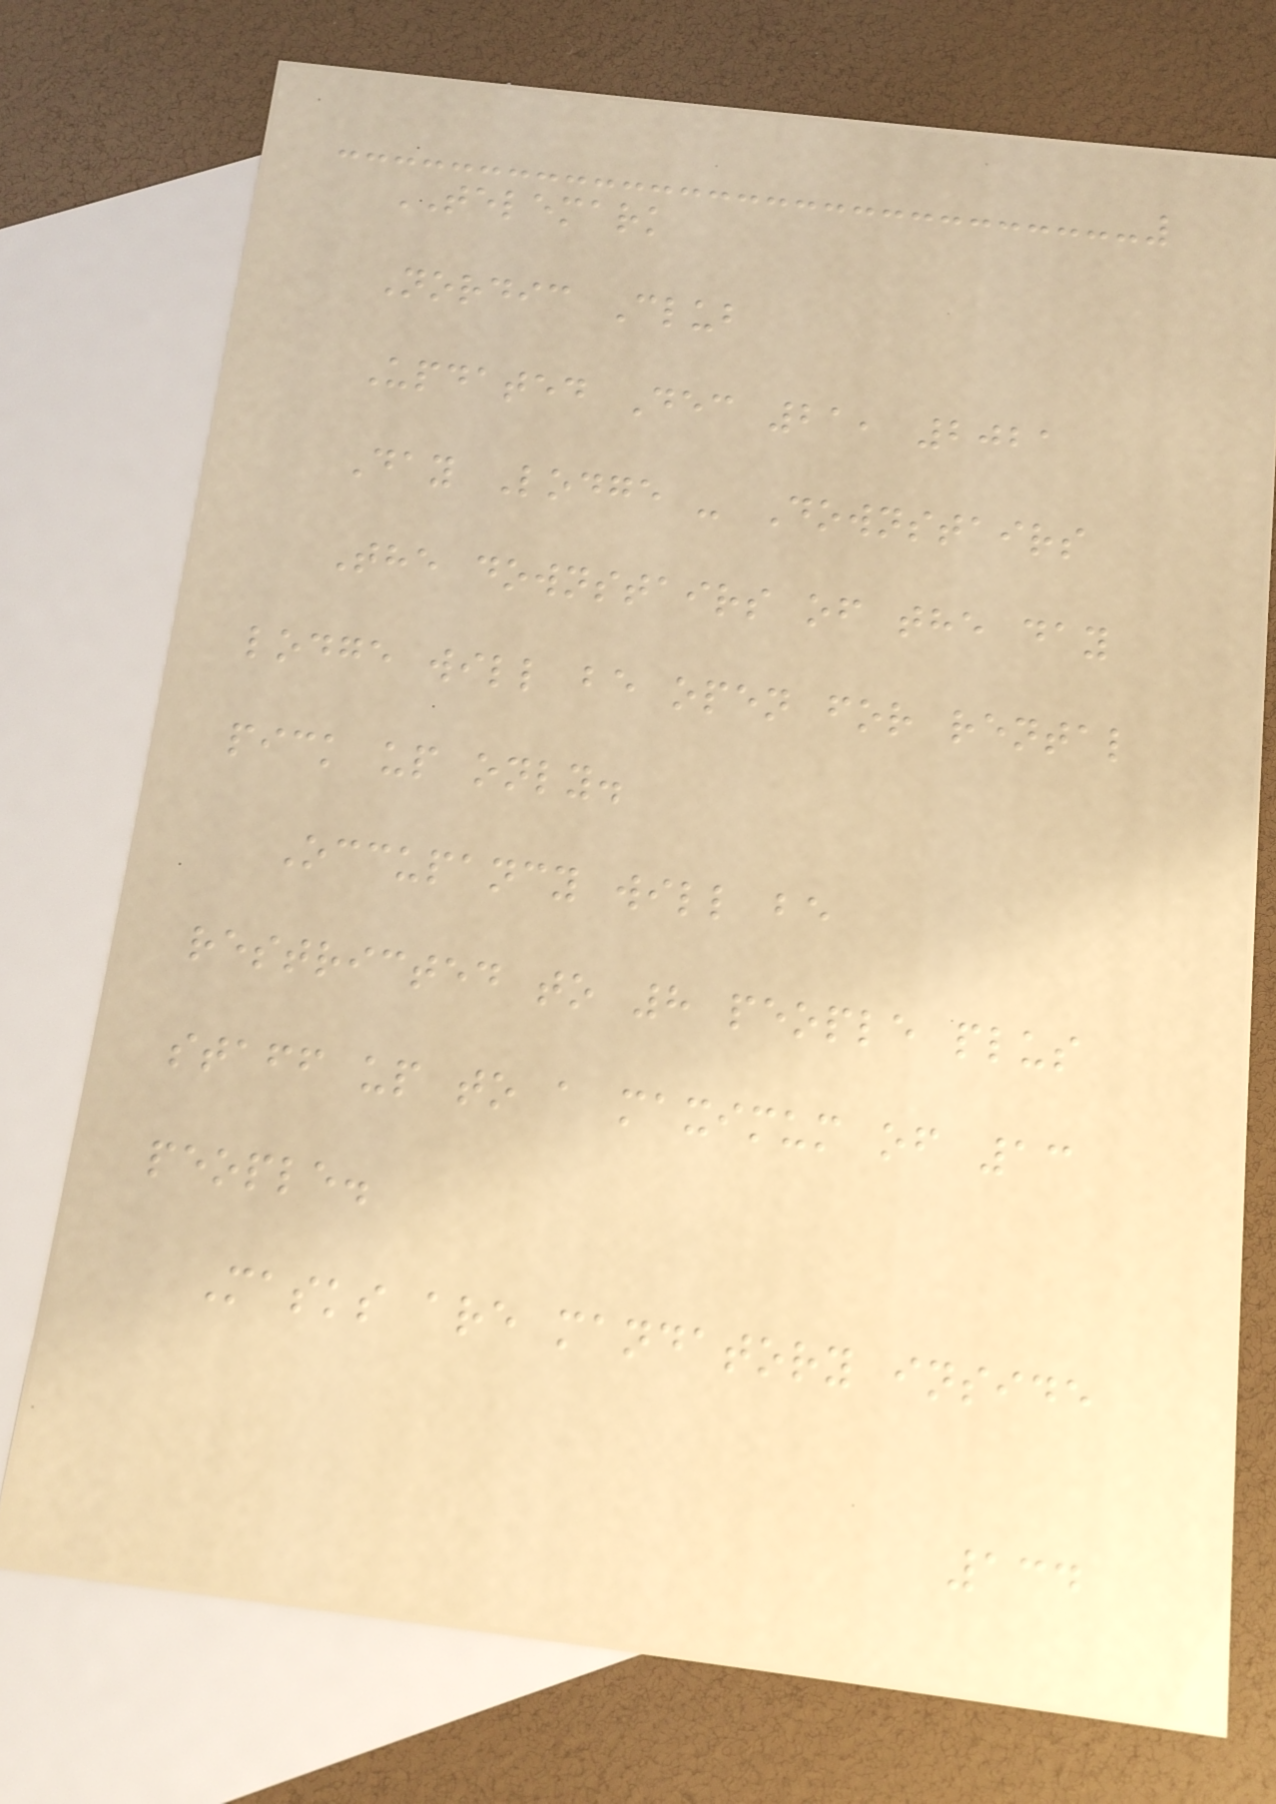TELEMARK
Nordic Club
Updated Dec 21, 2021
Day Lodge - Downstairs
The downstairs of the day
lodge will be open for rental
pick up only.
Occupancy will be
restricted to 8 people plus
staff up to a maximum of 13
people.
Masks are mandatory inside
134
